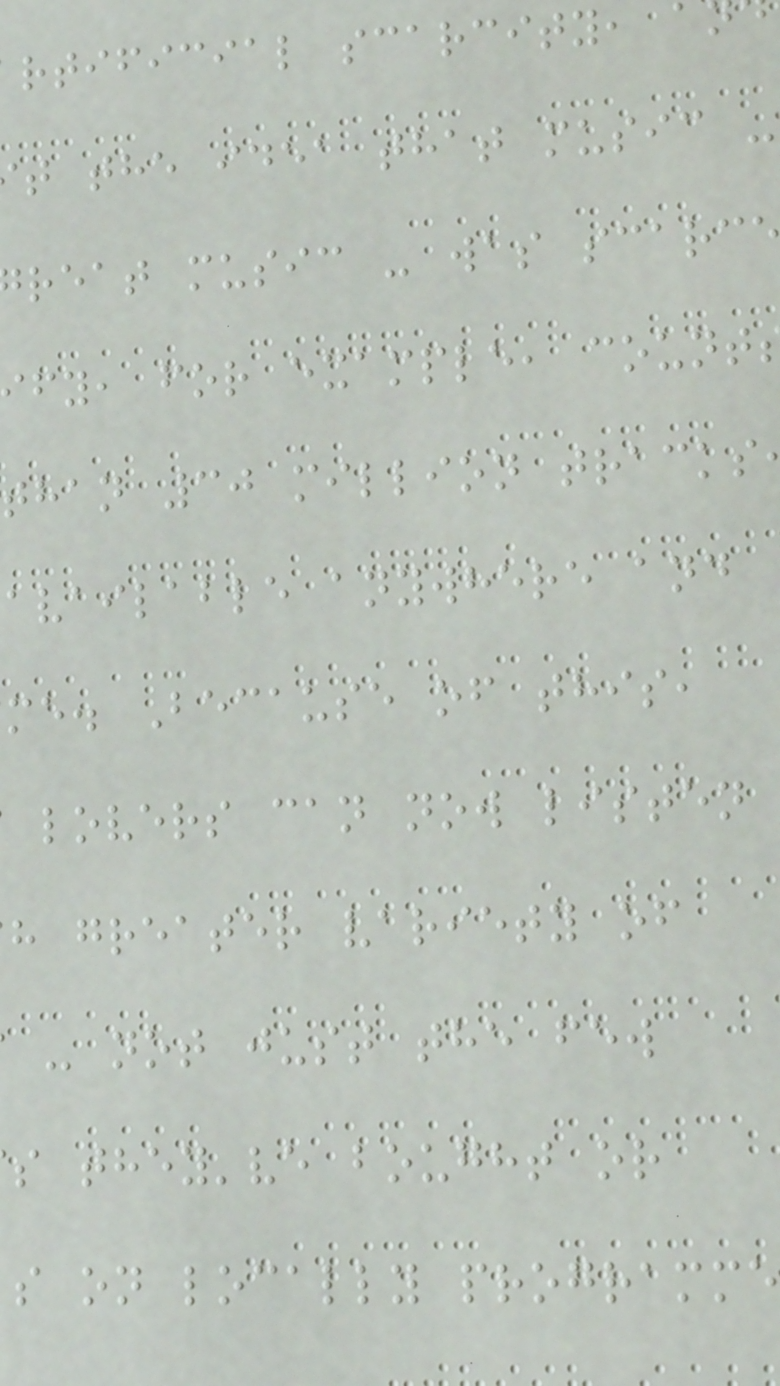rtificial scarcity,
t the idea that music -
reat music - was scarc
fy, for example, count
than 30 million tracks
available anywhere and
me. Because of this,
lovers can now listen
h greater variety of
- not just the few
s they've bought or
s on locally programme
